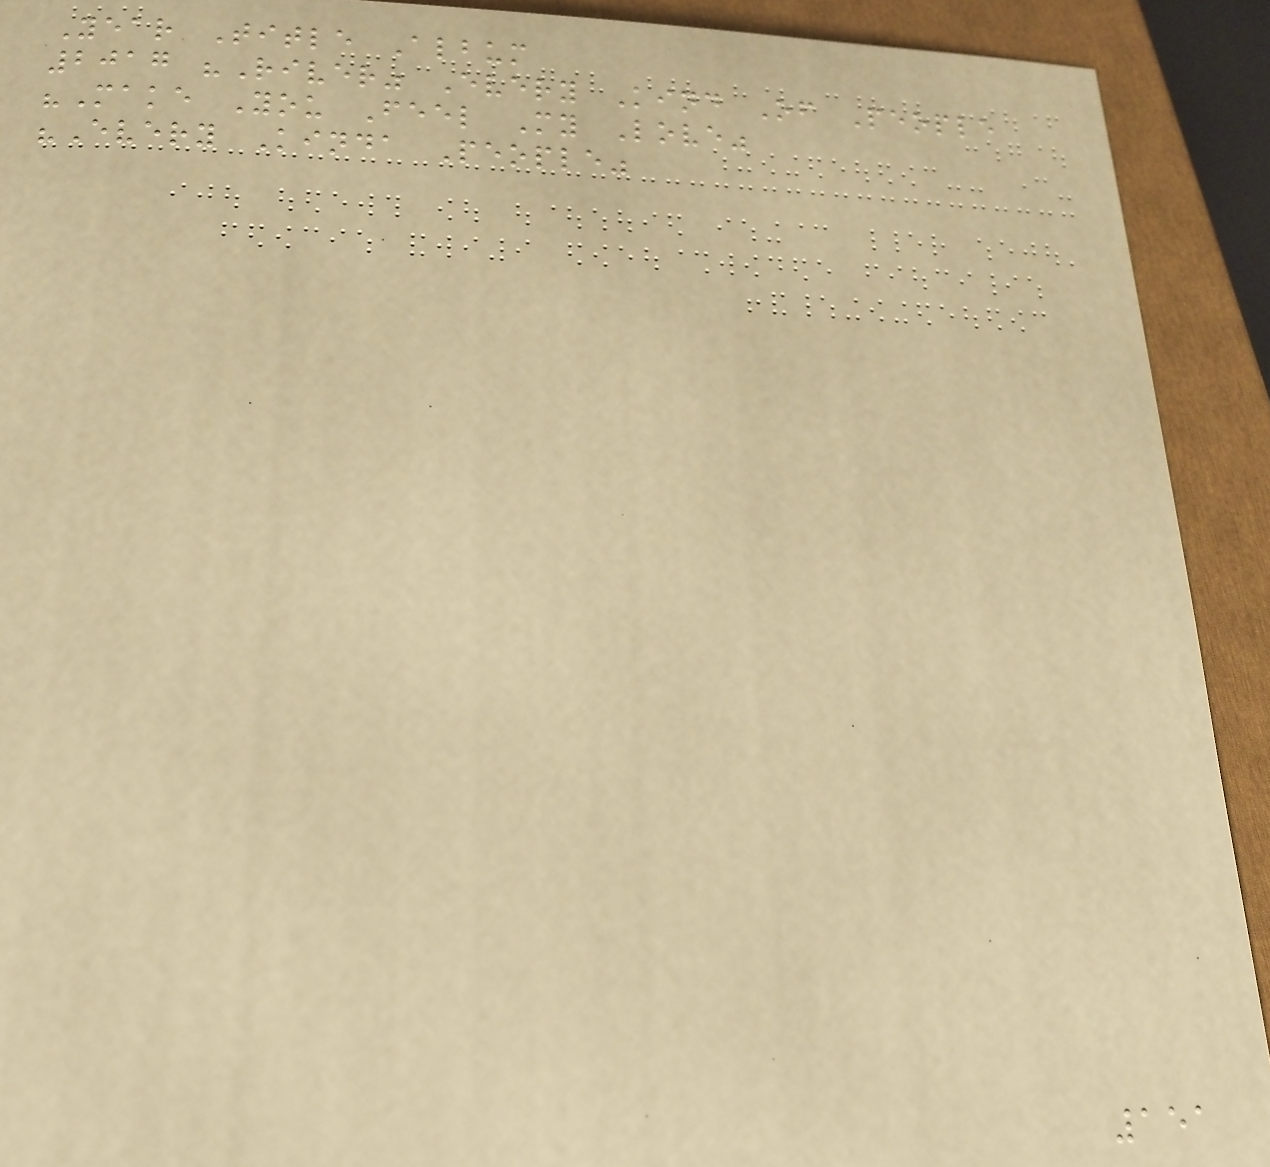Year Title Album
2017 "River" Every Kind Of People
"Make You Feel My Love"
"Every Kinda People"
151
